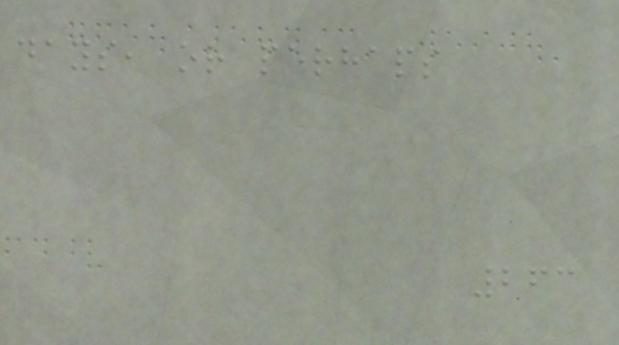days, or perhaps
263
